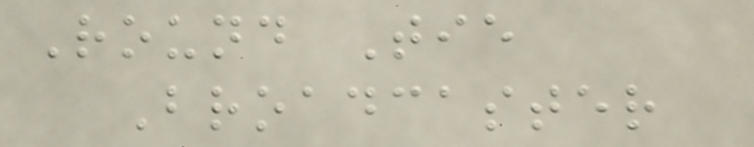Round Tie
Broadcaster
